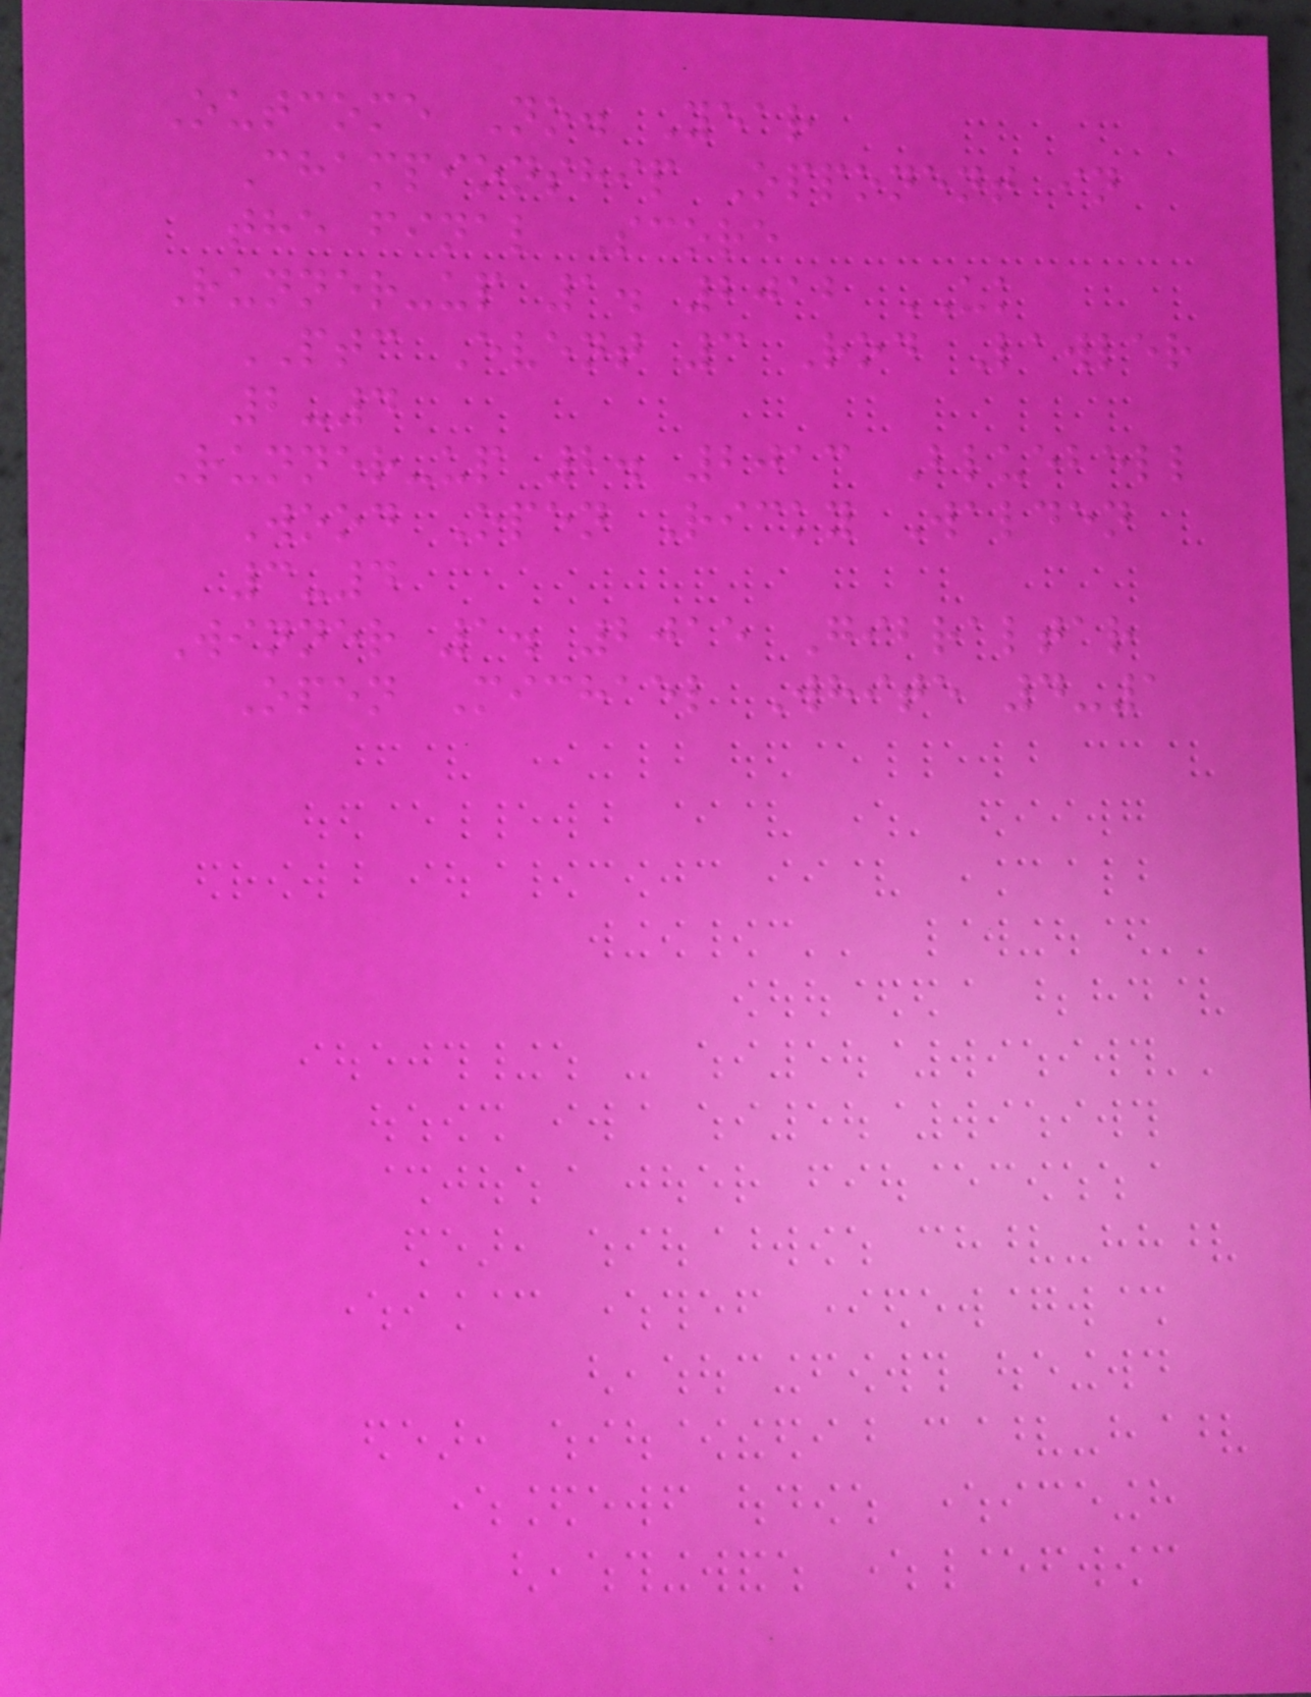Outcome No. Year
Championship Opponent in
the final Score
Runner-up 1. 2012 UK
PTC Event 3 Rod Lawler
2-4
Runner-up 2. 2013 Bluebell
Wood Open Ricky Walden
3-4
Winner 1. 2015 Gibraltar
Open Michael White 4-1
